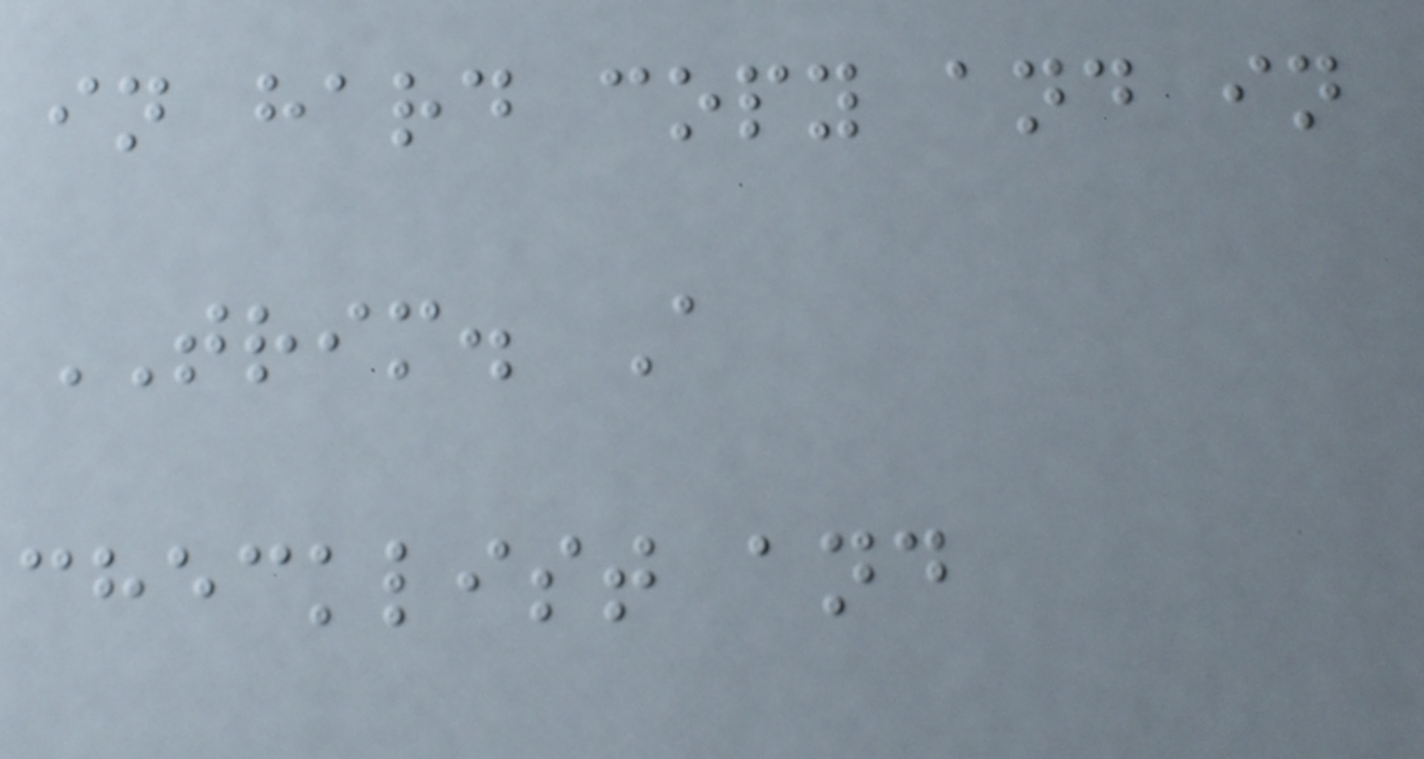in hard copy and in
TRIM. A
checklist and
